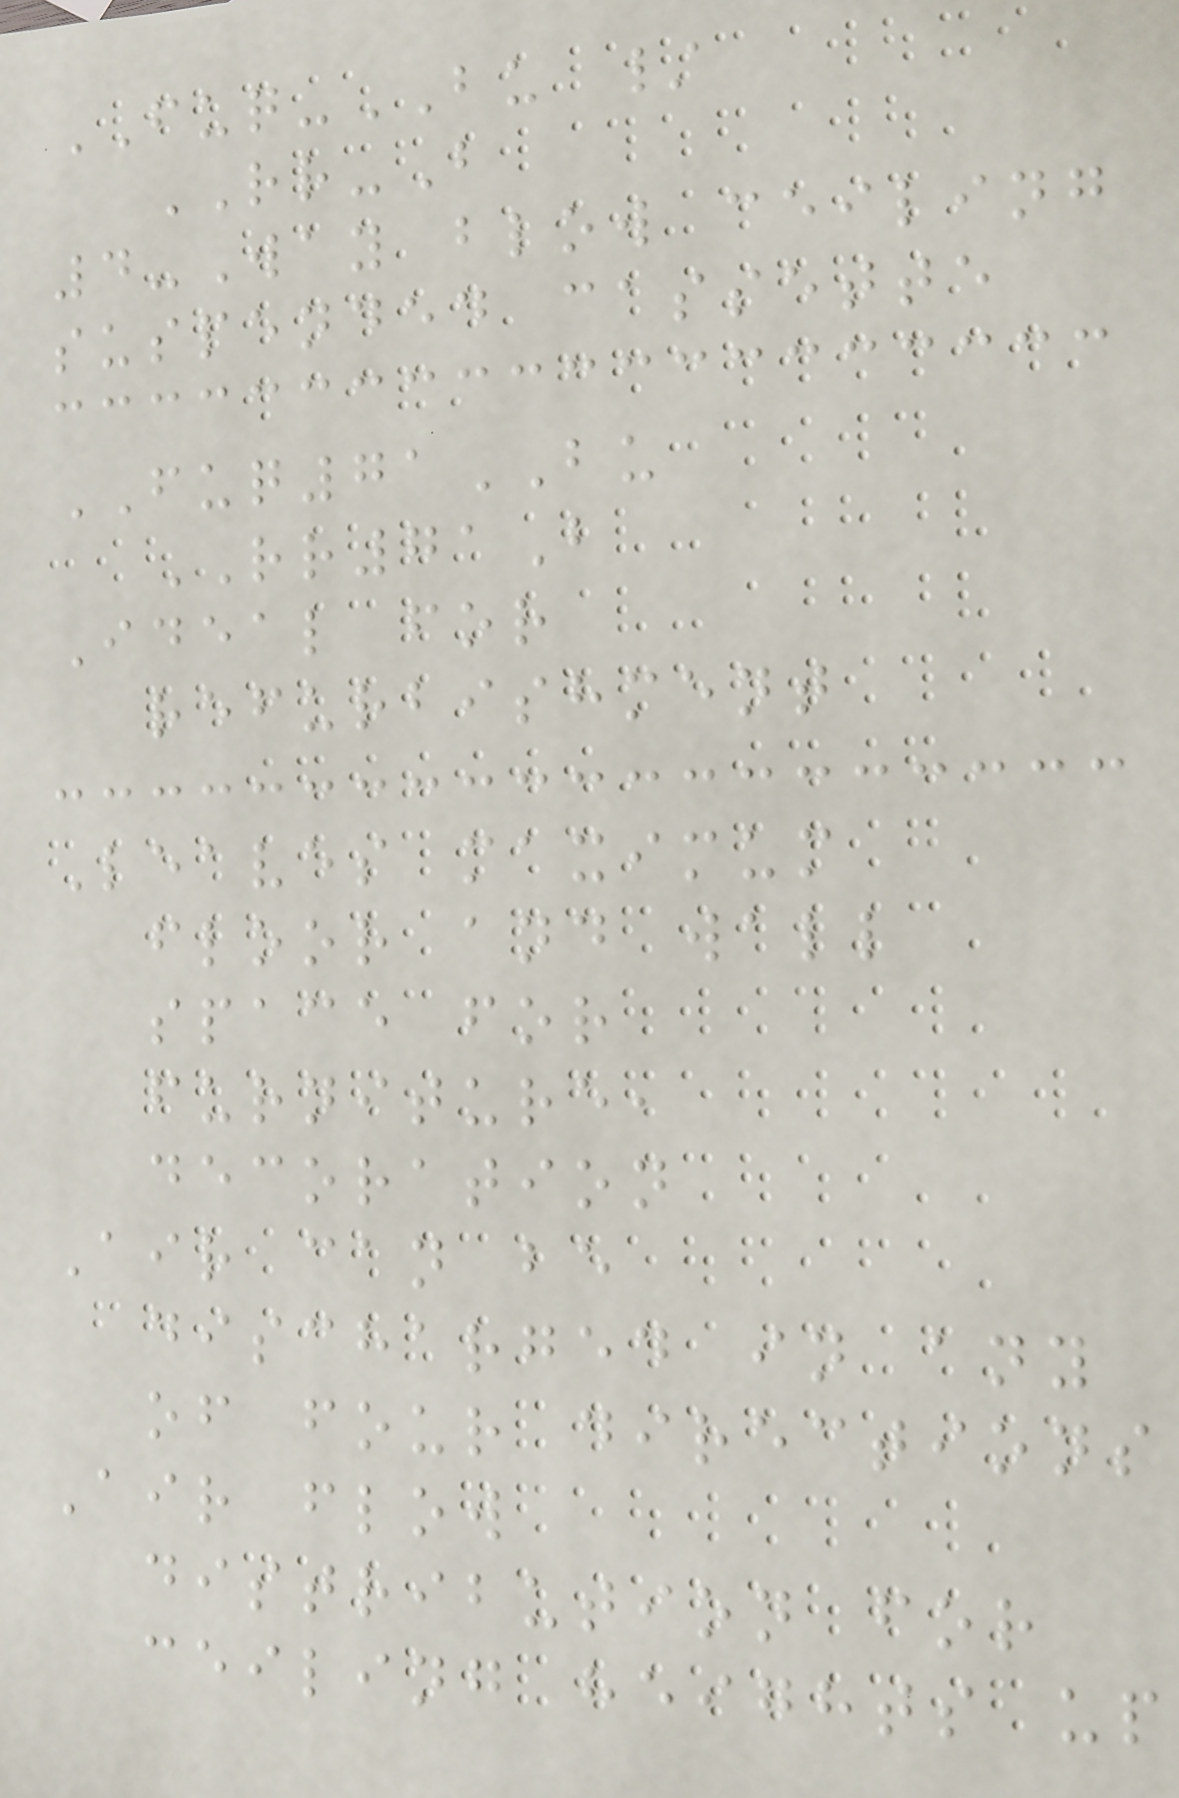FUQ-BU /
RR-B
4-Way blow ceiling
suspended cassette
FUQ71BU
RR71B
Ideal for
refurbishment
Leaves maximum
floor and wall
space for
furniture,
decoration
Air can be
discharged in any
of four directions
Air flow
distribution for
ceiling heights up
